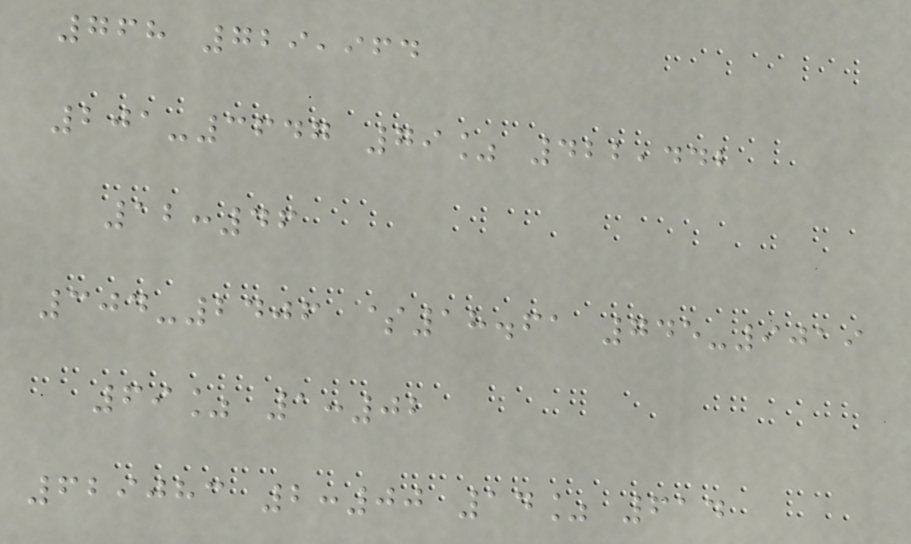768 729,964
201-3647 79% 422,442
12:46
304-2406 $18.61 745-9019
69% 1:02
629083 2:00 14% 614
